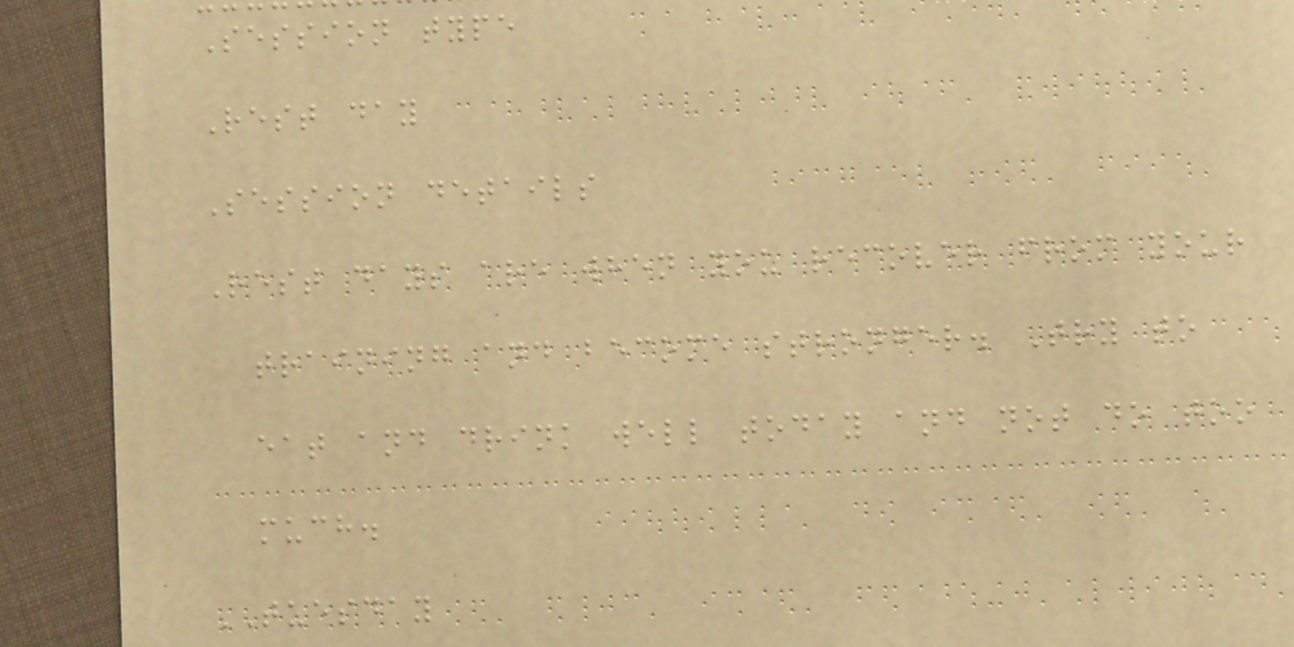Session type
Rest day
Session details
Rest days are when you recover from your
training and become stronger. Try to
eat and drink well today and not do too
much.
TUESDAY
